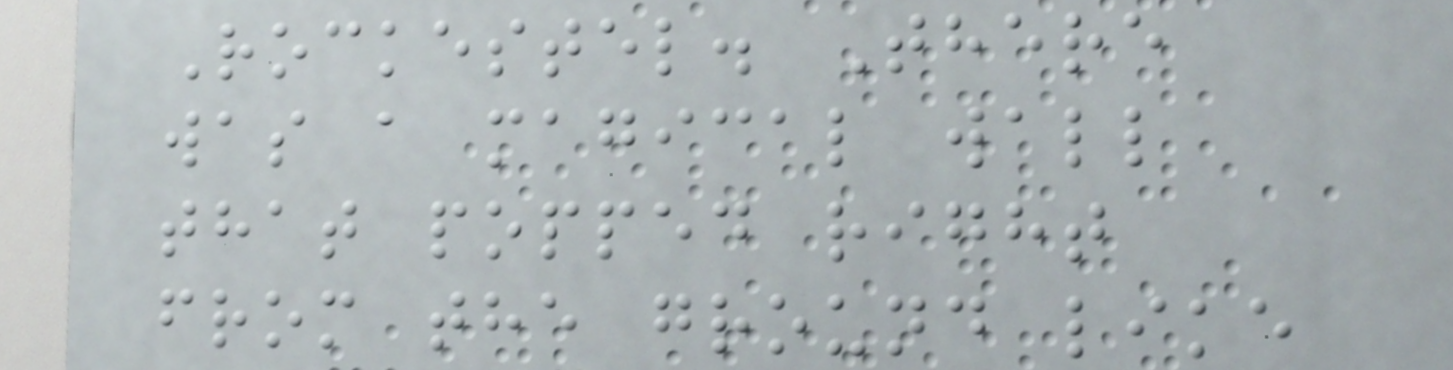Rockestel. There
was a magical wall
that popped right
from the ground like
